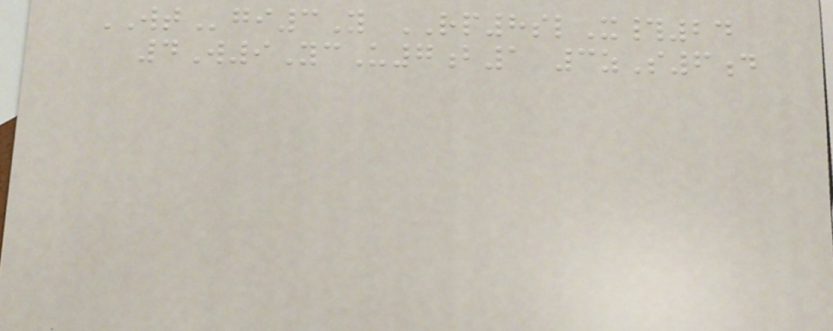WTgi3Y RP8slX#24
4W9YcU7b1 3zS6d
